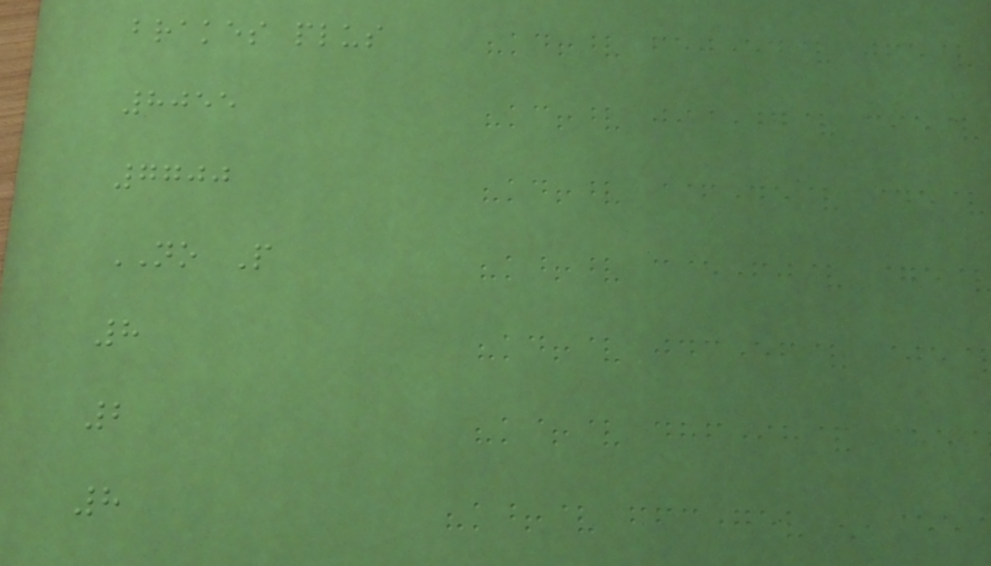brakes plus
8055
7700
NO P
8
2
8
